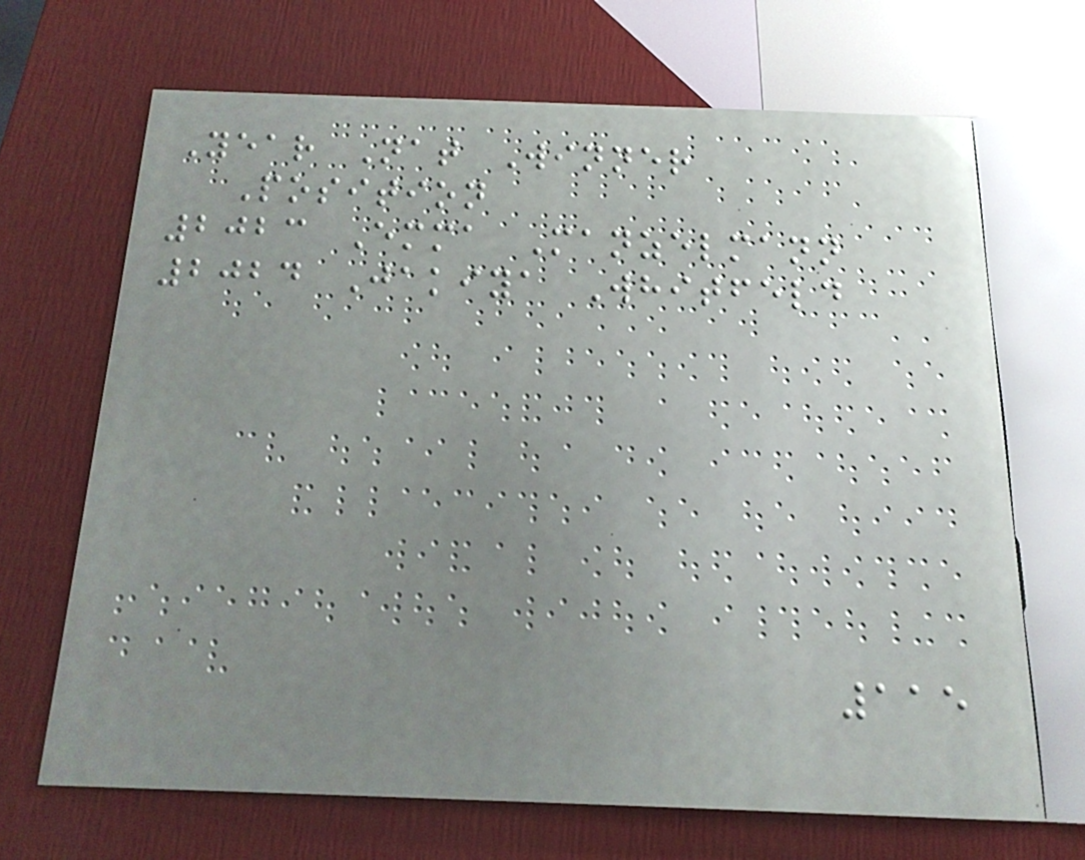Year Nat Winner
Position
2023 Emma Manzelmann
2024 Jakiya Whitfeld
115
